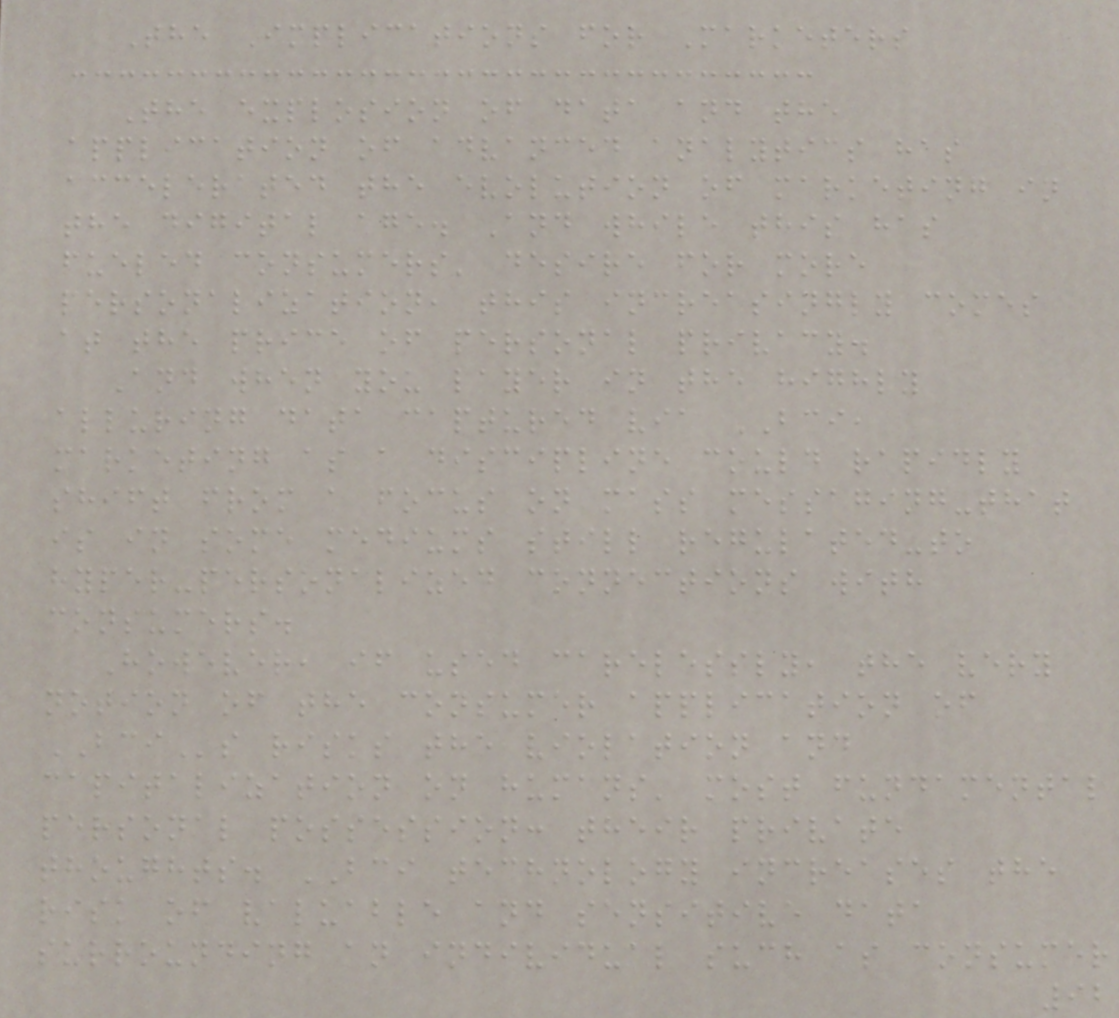The Implications for Marketers
The explosion of data and the
application of advanced analytics has
accelerated the evolution of marketing in
the digital age. And while this has
fueled consumers' desire for more
personalization, this increasingly comes
at the price of personal privacy.
And when you layer in the highly
alluring data captured via BCI,
marketing as a discipline could rapidly
shift from a focus on mass messaging-that
is in some mediums still regulated-to
hyper-personalized connections with
consumers.
However, if used carelessly, the very
notion of the consumer application of
BCIs risks the violation and
capitalization on humans' most fundamental
personal possession: their private
thoughts. BCI technology increases the
risk of valuable and sensitive data
surrounding an individual such as consumer
92
